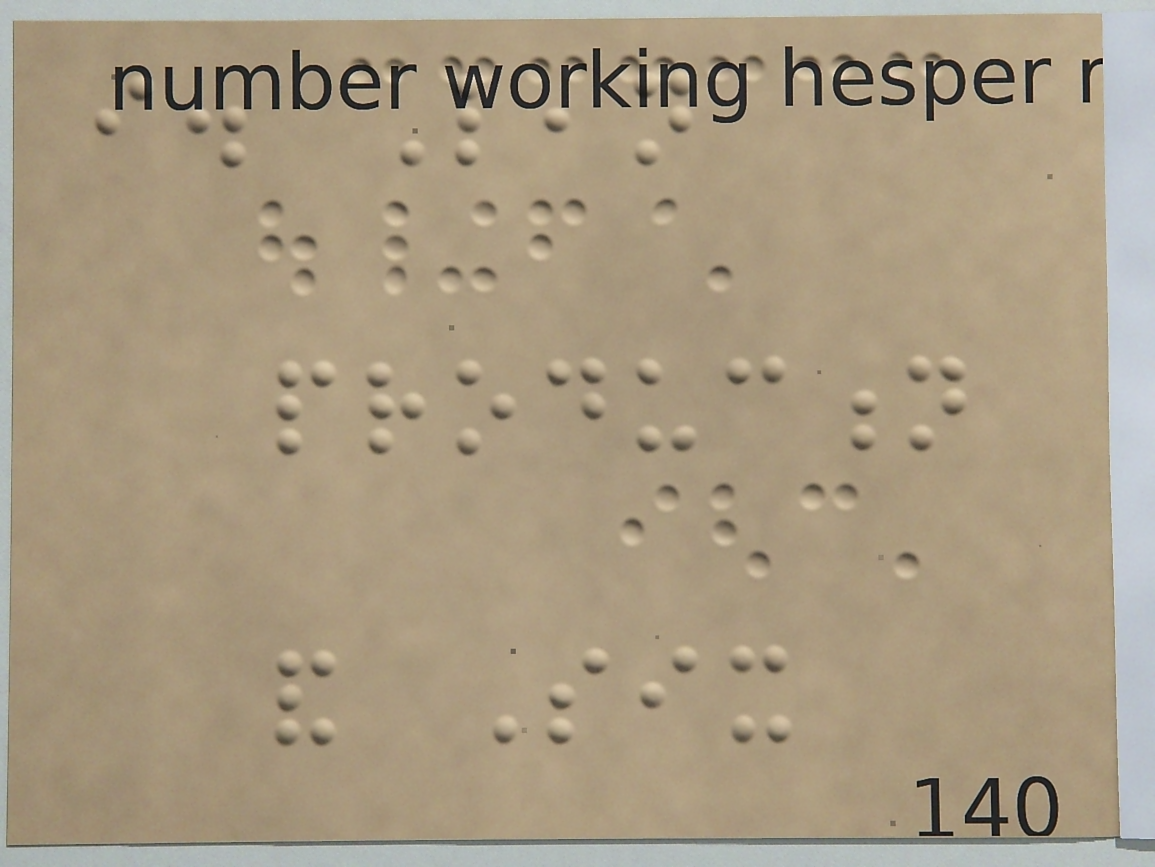i. Lean
production
and Six
